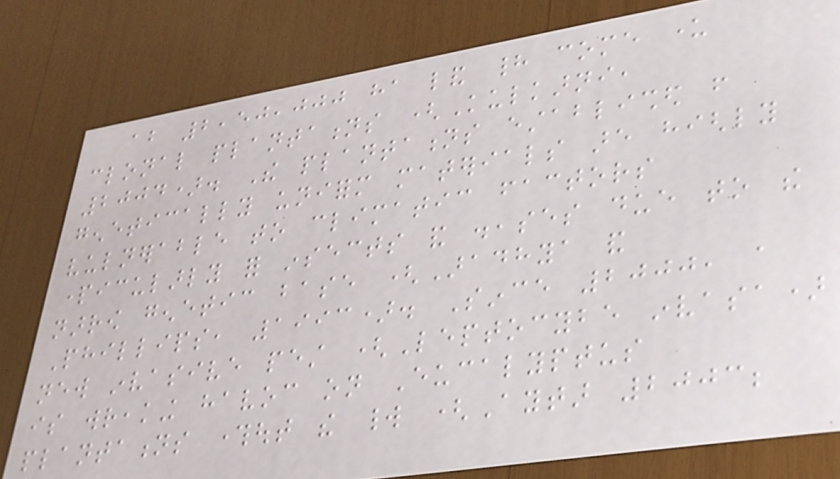about 2,50,000 ha land had come under
clonal plantations (Kulkarni,
2004). The plantations established from
genetically uniform materials are highly
vulnerable to climatic factors
particularly for insects and diseases due to the
narrow genetic base (Aradhya and
Phillips, 1993). Since 2000, a
new invasive pest (Leptocybe invasa)
is wreaking havoc on Eucalyptus
plantations throughout the world (Aytar 2003;
